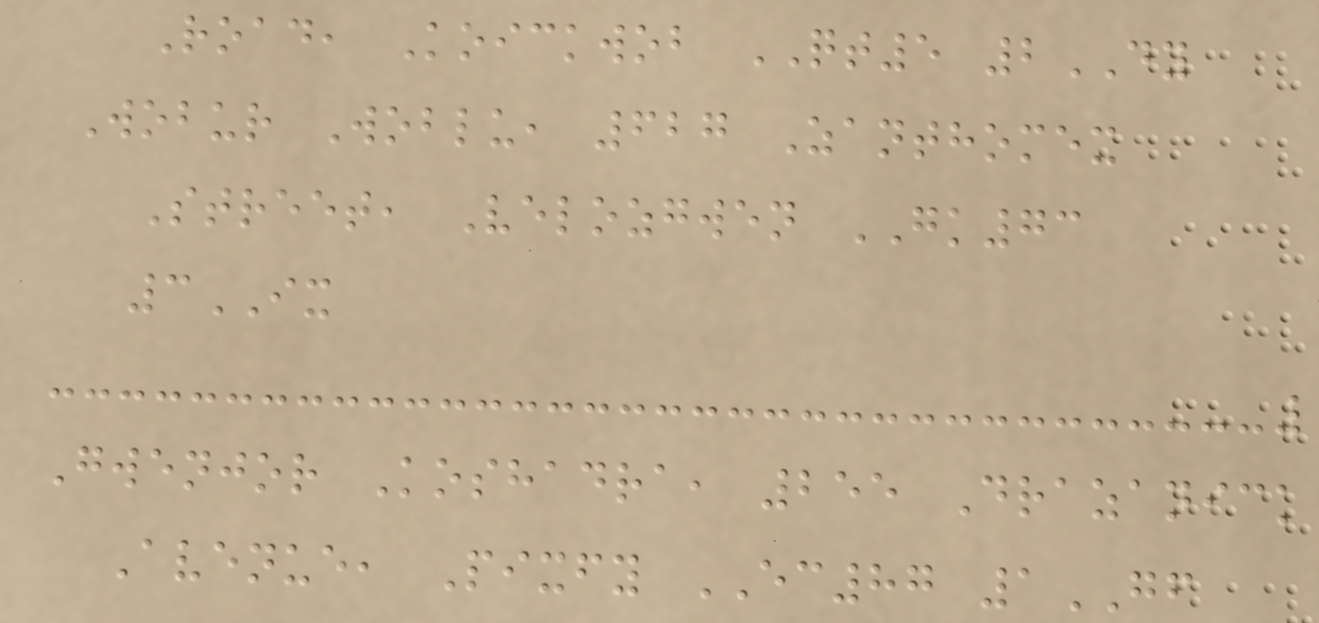Road, Koickwob QT5 2DY
Wobur Woblu, 627 Zanthomex
Street, Velozgwen GK73
3IX
Gwenjor Koshadra, 255 Drazanick
Avenue, Pixfy EC87 1GF
